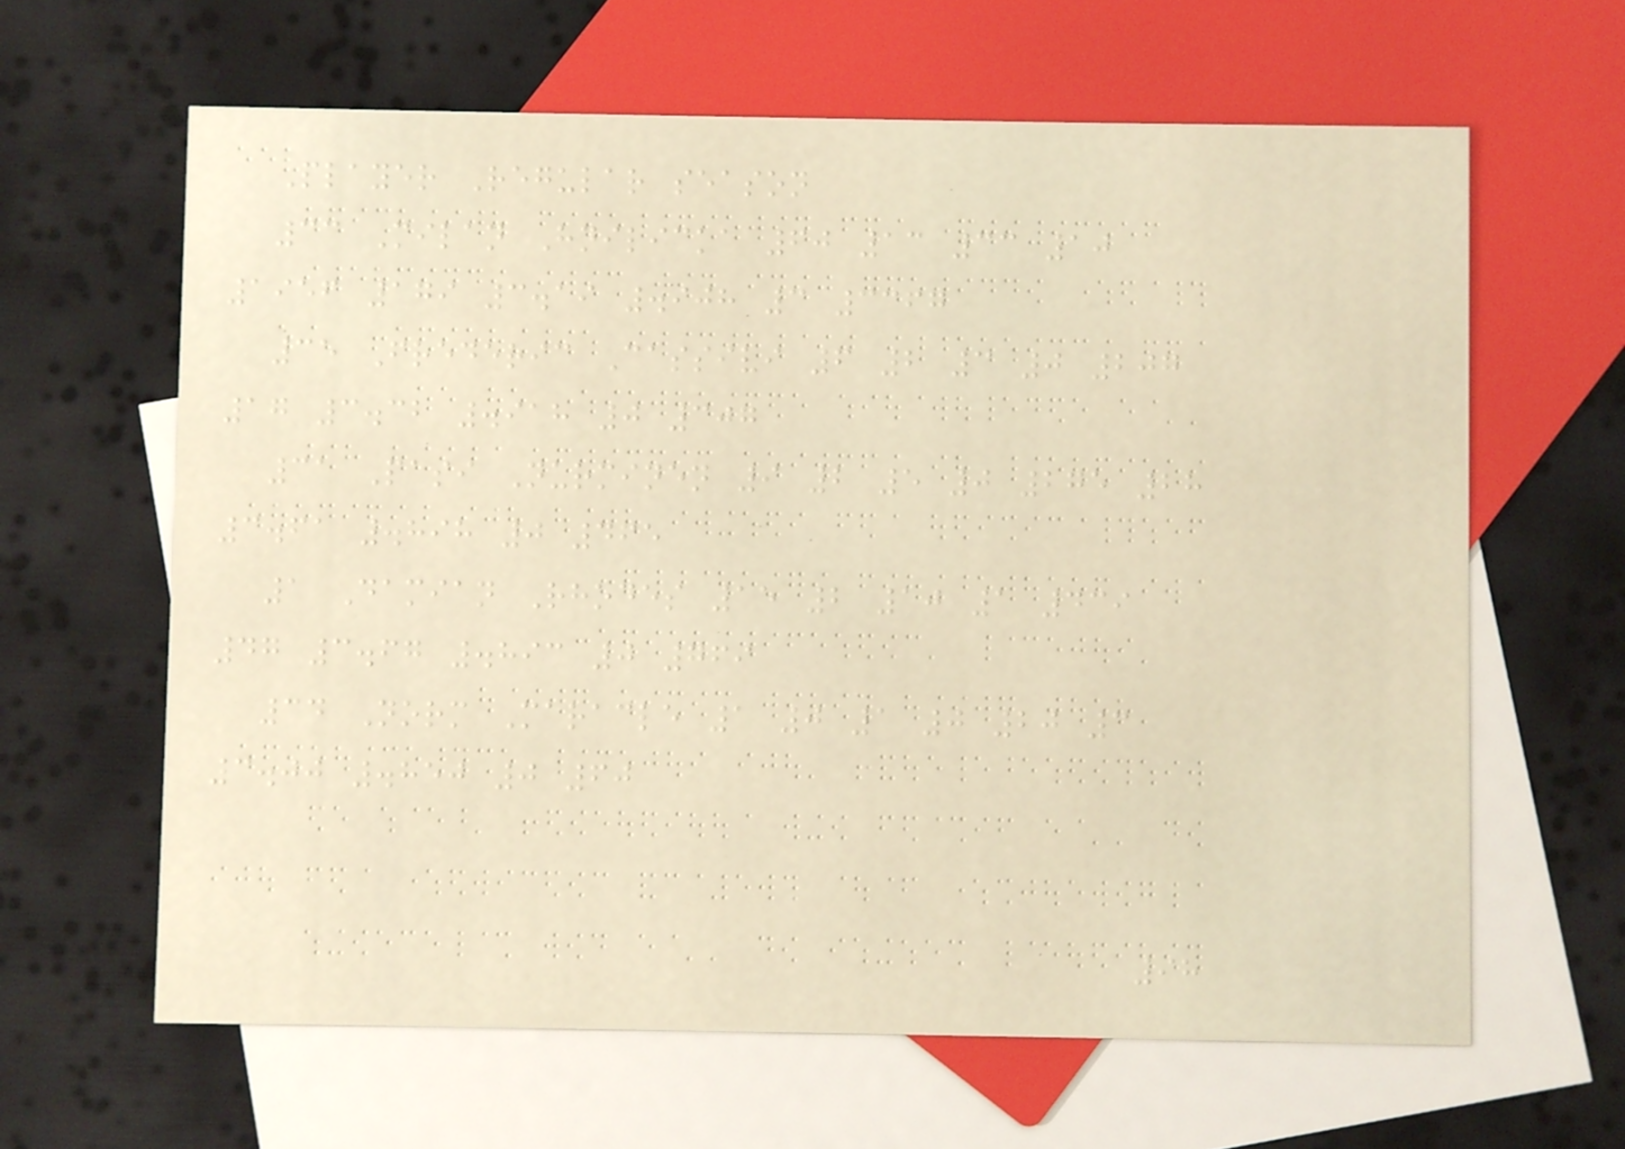Player Regular season
33 Milan Hnilicka 60 13 33 10
1956 179 3.19 .908 3 3367
35 Frederic Cassivi 6 2 3 0 207
17 3.32 .918 0 307
31 Pasi Nurminen 9 2 5 0 275 28
3.61 .898 0 465
1 Damian Rhodes 15 2 10 1 439
47 3.67 .893 0 769
34 Norm Maracle 1 0 1 0 20 3
3.00 .850 0 60
98
